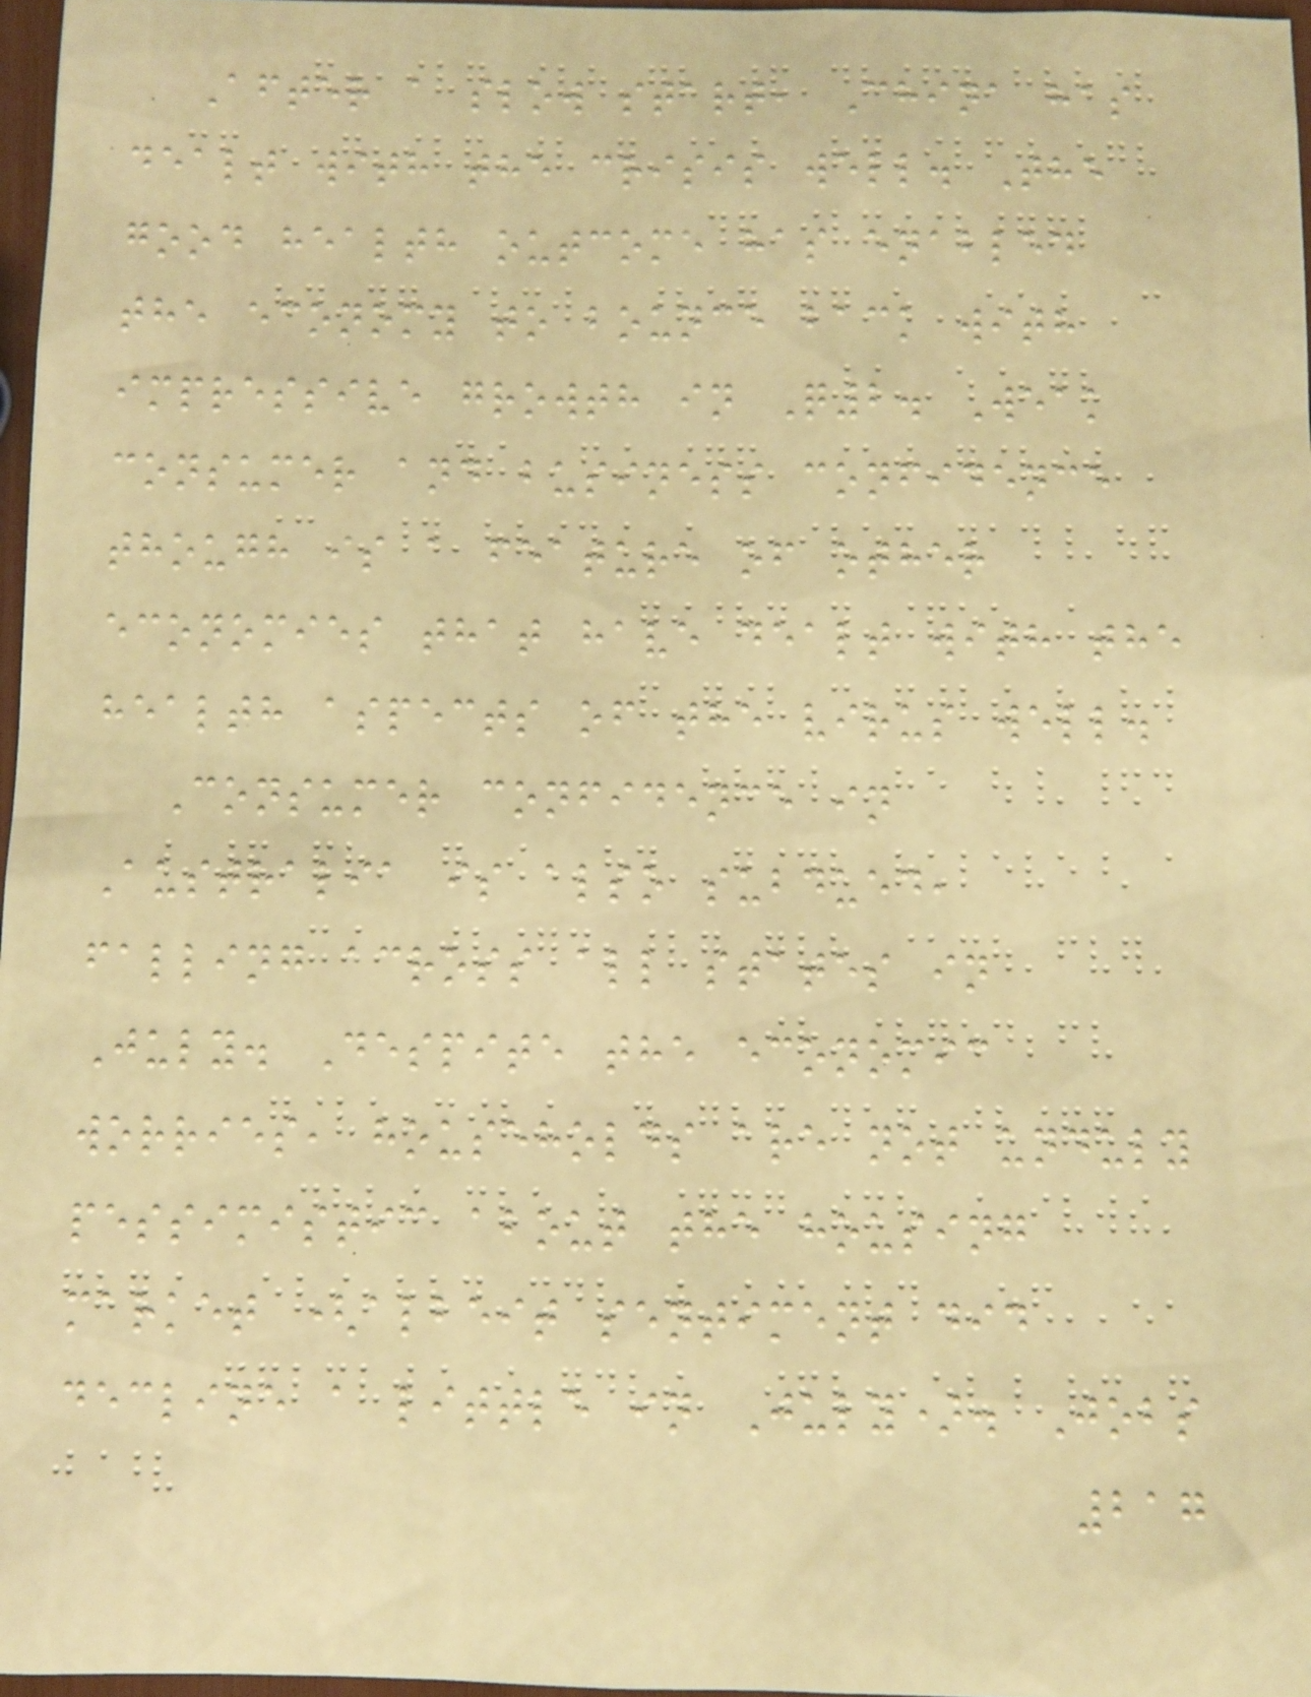After a slow start, China has
dealt with the crisis well. The
good health outcome has enabled
the economy to bounce back with
impressive growth in Q2. Weak
consumer and business confidence
though is a feature of other
economies that have dealt with the
health aspects of the virus well.
Consumer confidence in
Australia is also subdued,
falling across all states in
July. Despite the economic
worries, households are not unduly
pessimistic about the housing
market (albeit sentiment did
decline a little in July). Jobs
217
